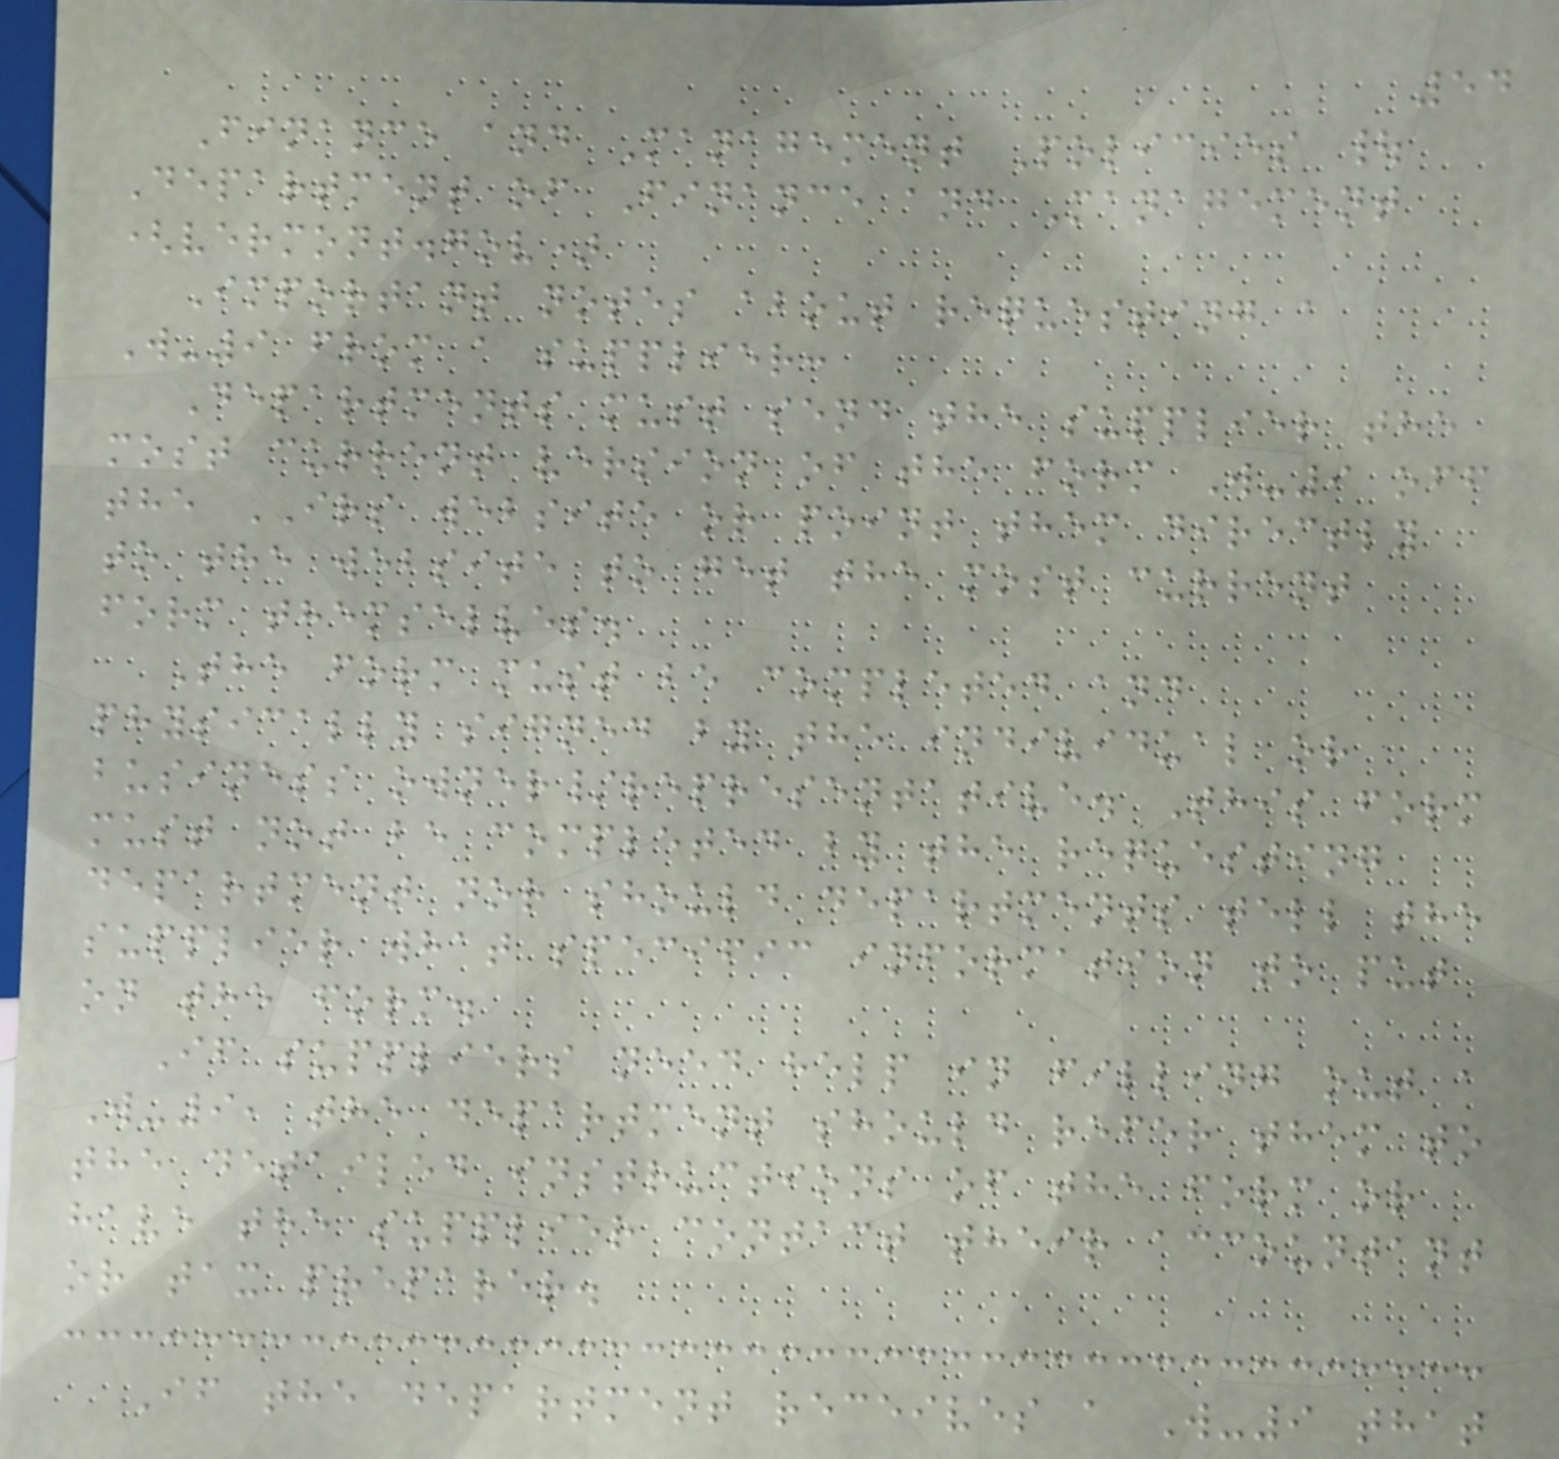54
Finance and Management Policies |
Department of Finance and Management
(vermont.gov)
Important notes about requesting a
W-9 from a supplier:
Departments must send the supplier the
most current version of the form W-9 off
the IRS website or point them directly
to the website to get the most current
form themselves.
The form must be completed and
physically signed by the individual or
business owner/representative. This form
must not be completed by the requesting
department nor should departments tell the
supplier what specific information to put
on the form.
If suppliers need help in filling out a
W-9, the department should refer them to
the detailed instructions of the form or
have the supplier contact their accountant
or tax preparer.
If the department receives a W-9 that
